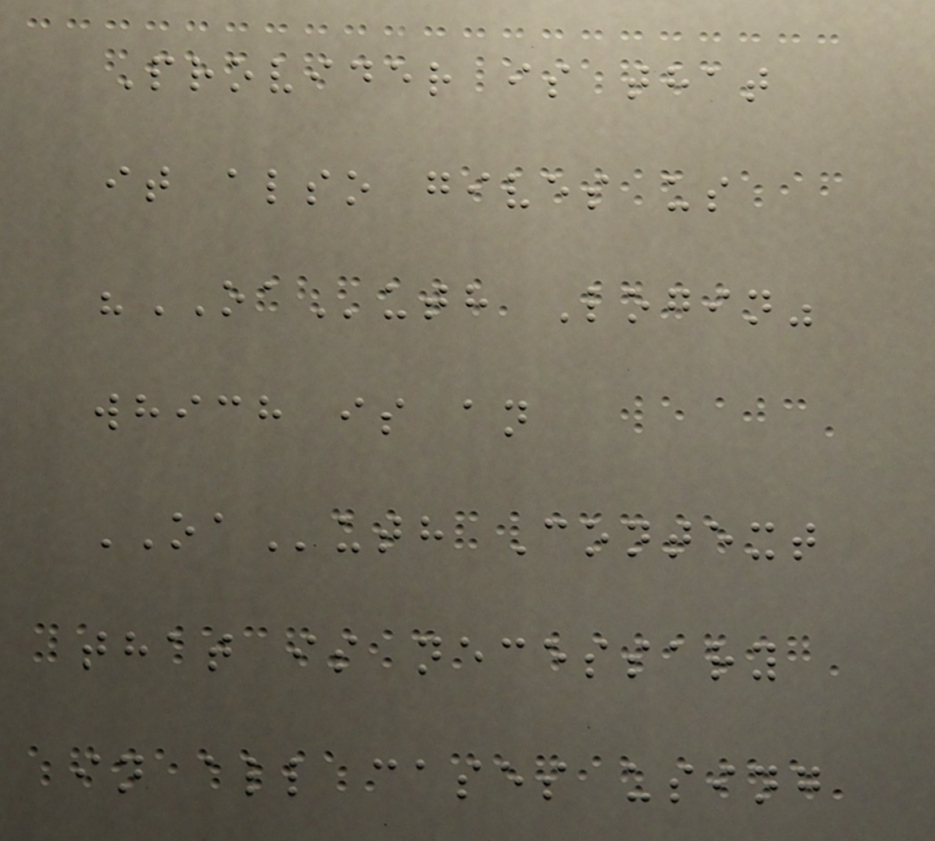Provider is that
it also gives us
"OAuth Login"
which is an
OAuth Context
that is necessary
in all cases using
